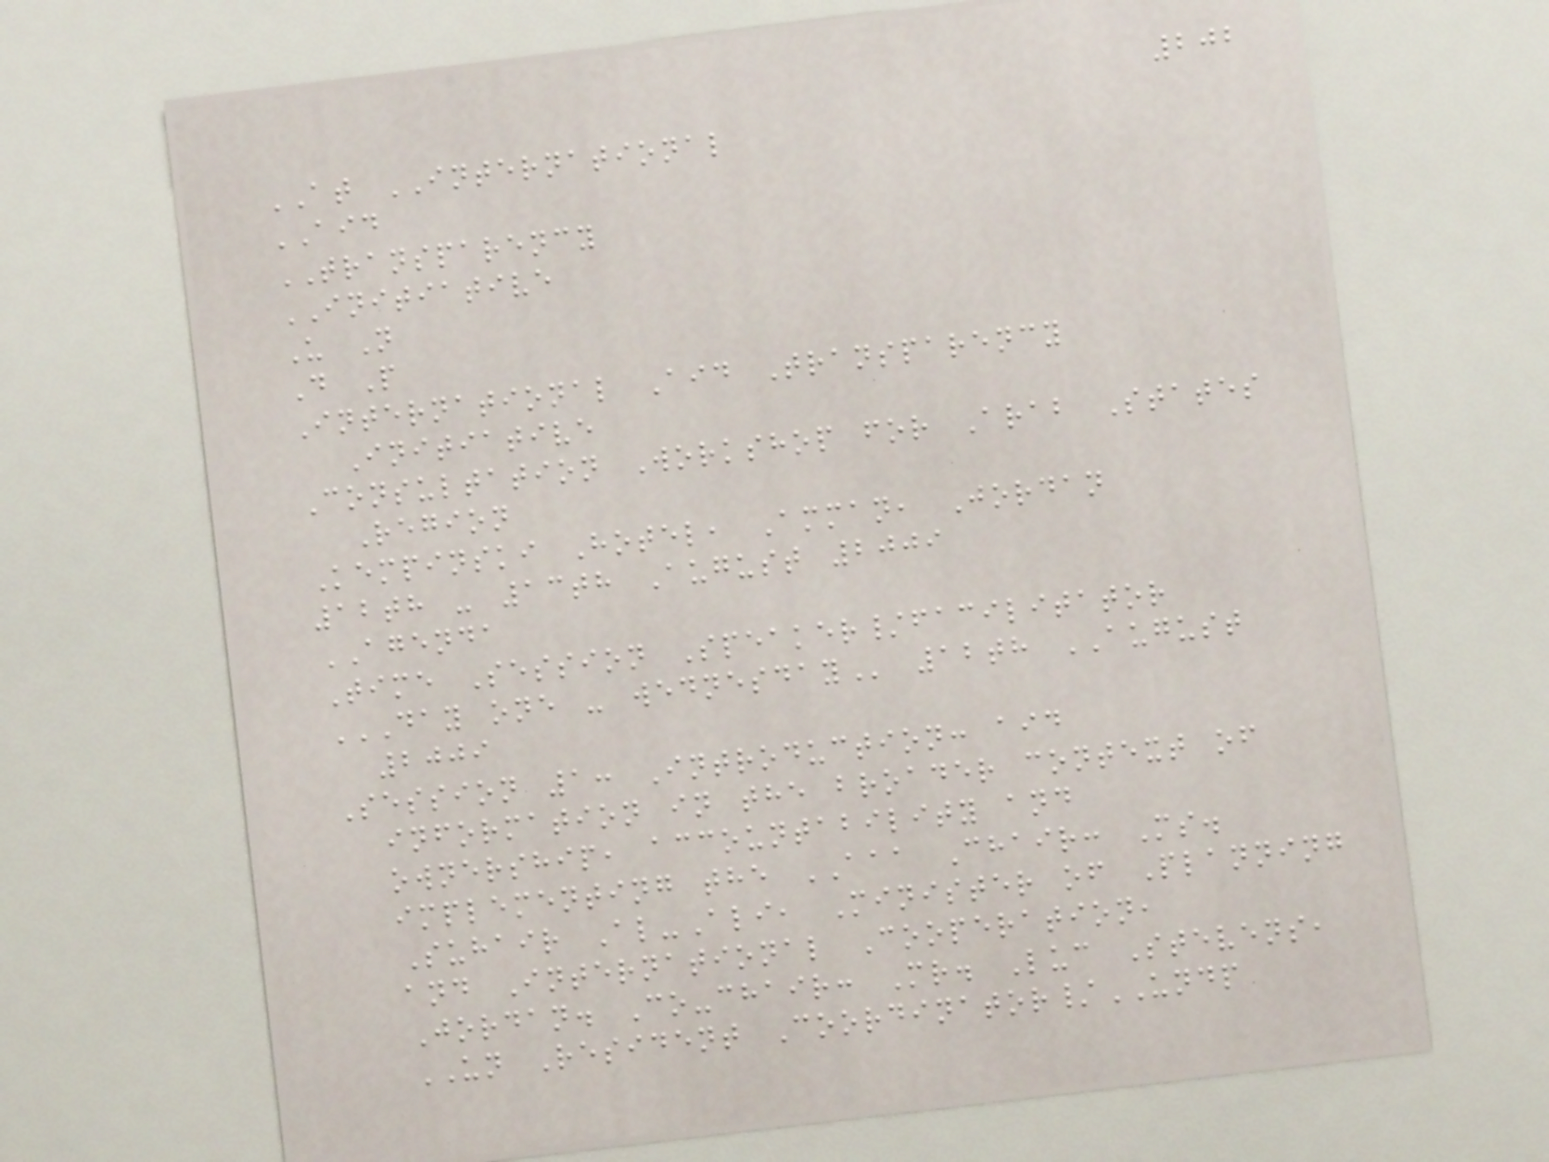202
AT INTERNATIONAL
AID
TRANSPARENCY
INITIATIVE
U N
D P
International Aid Transparency
Initiative
Consultation Workshop for Arab States
Region
Kempinski Hotel, Amman, Jordan
12th - 13th August 2009
AGENDA
Time Session Speaker/facilitator
DAY ONE - WEDNESDAY 12th AUGUST
2009
Session 1: Introduction: aid
information in the broader context of
ownership, accountability and
implementing the AAA Chair: Ms.
Suhair Al-Ali, Minister of Planning
and International Cooperation,
Jordan. Co-chair: Mr. Luc Stevens,
UN Resident Coordinator/UNDP
